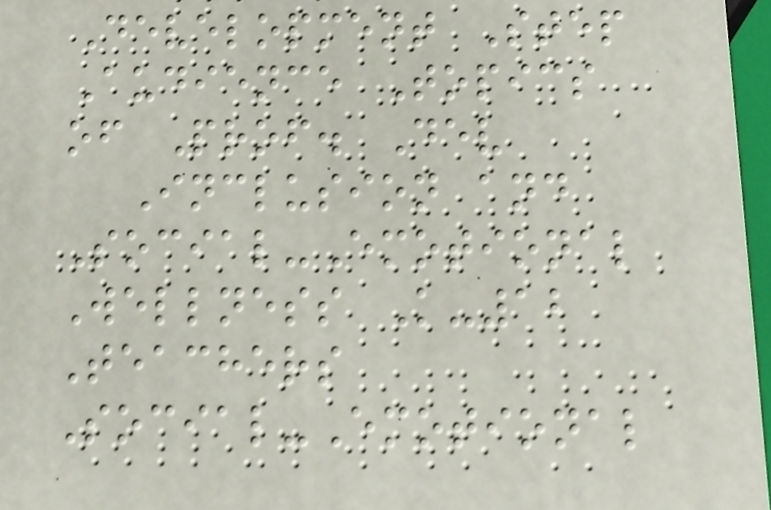Development Step
Audience Topics
of Prof. Dev
Inclusion and
Social-Emotional
Wellness K-12
Teachers
Social-Emotional
